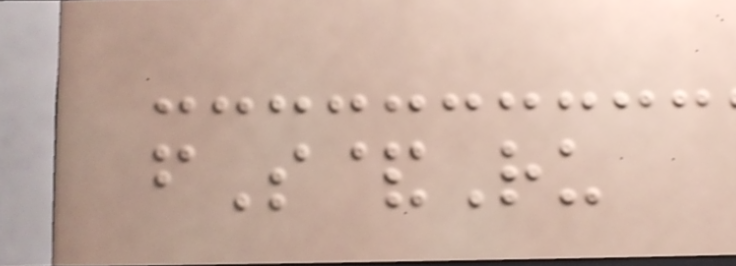fS&Ru
